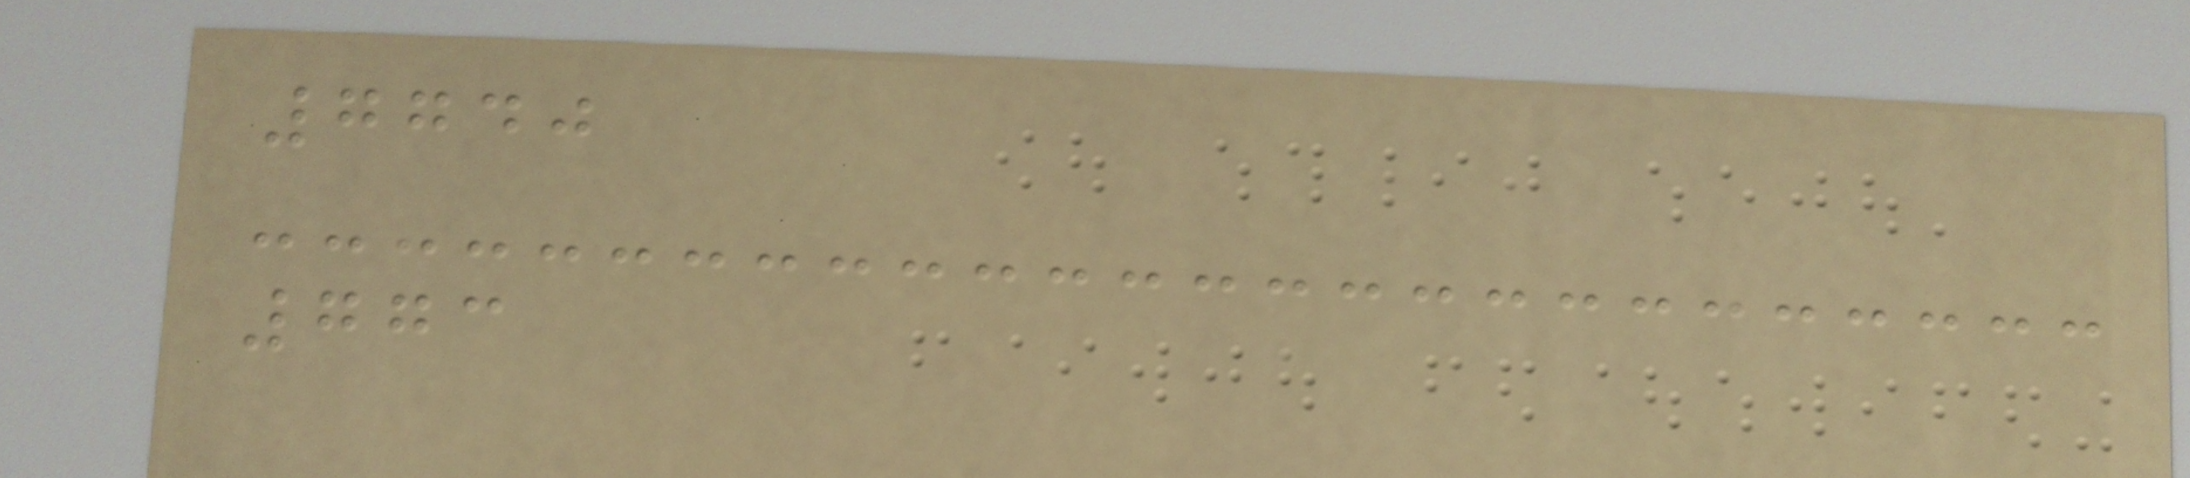7740
773
